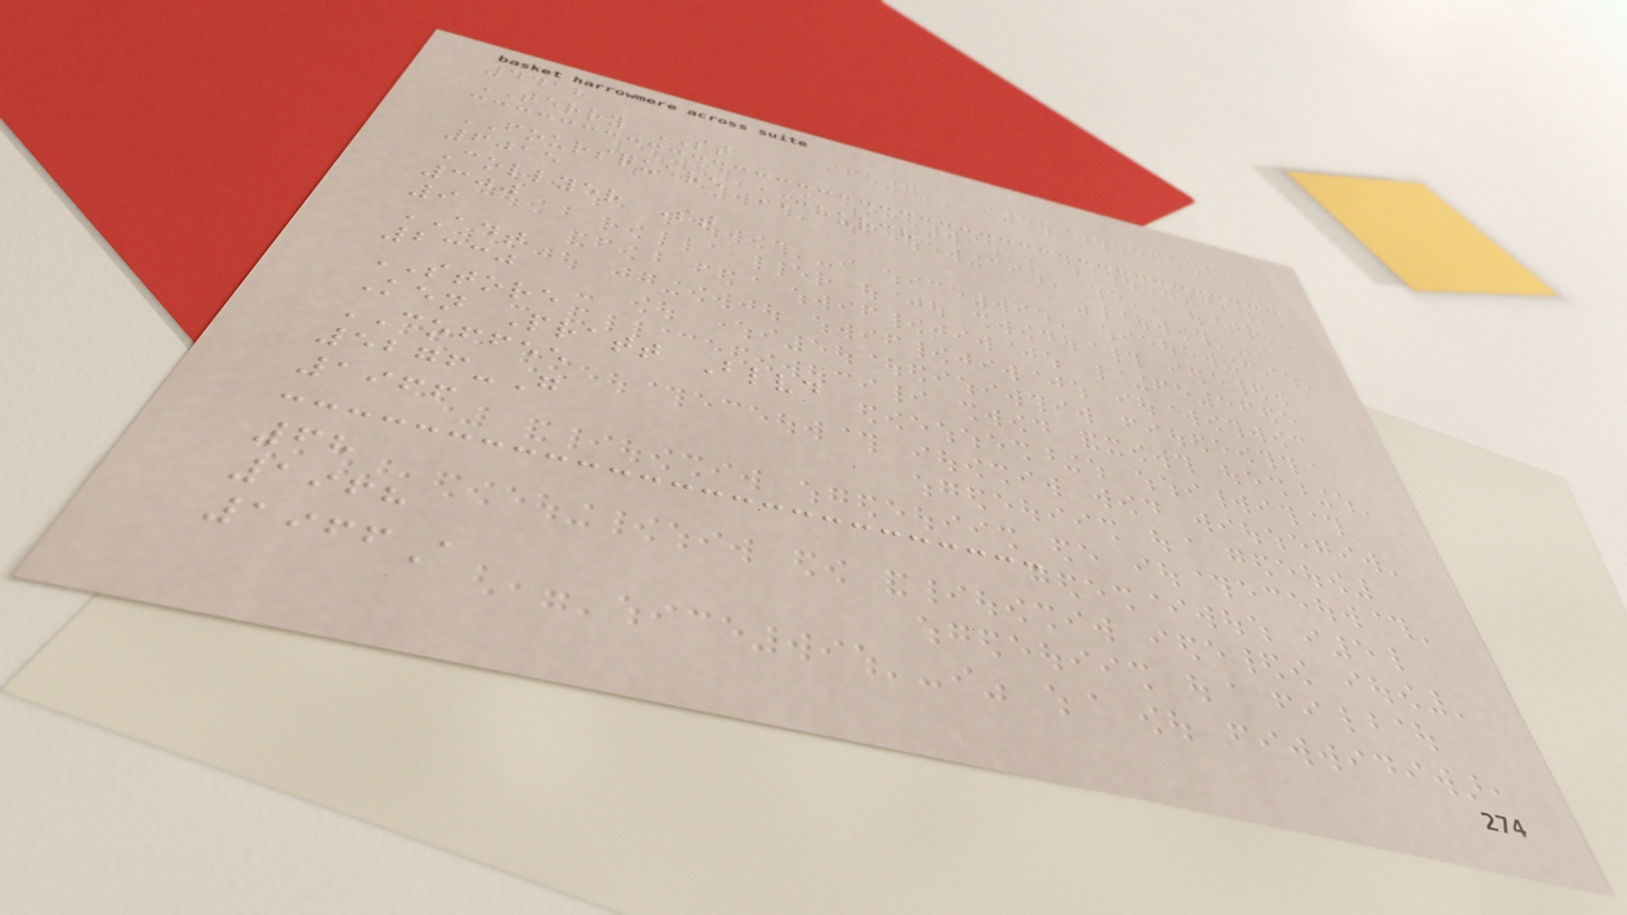4418
TERRY ST
FOURSQUARE CHURCH
6015
Collyer St
300
9
ADT
2330
STORE
Ken Pratt Blvd
COFFEE
5276-G
1966
68
1968
1966A
